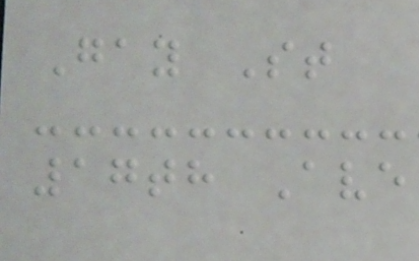Gay St
17th Ave
